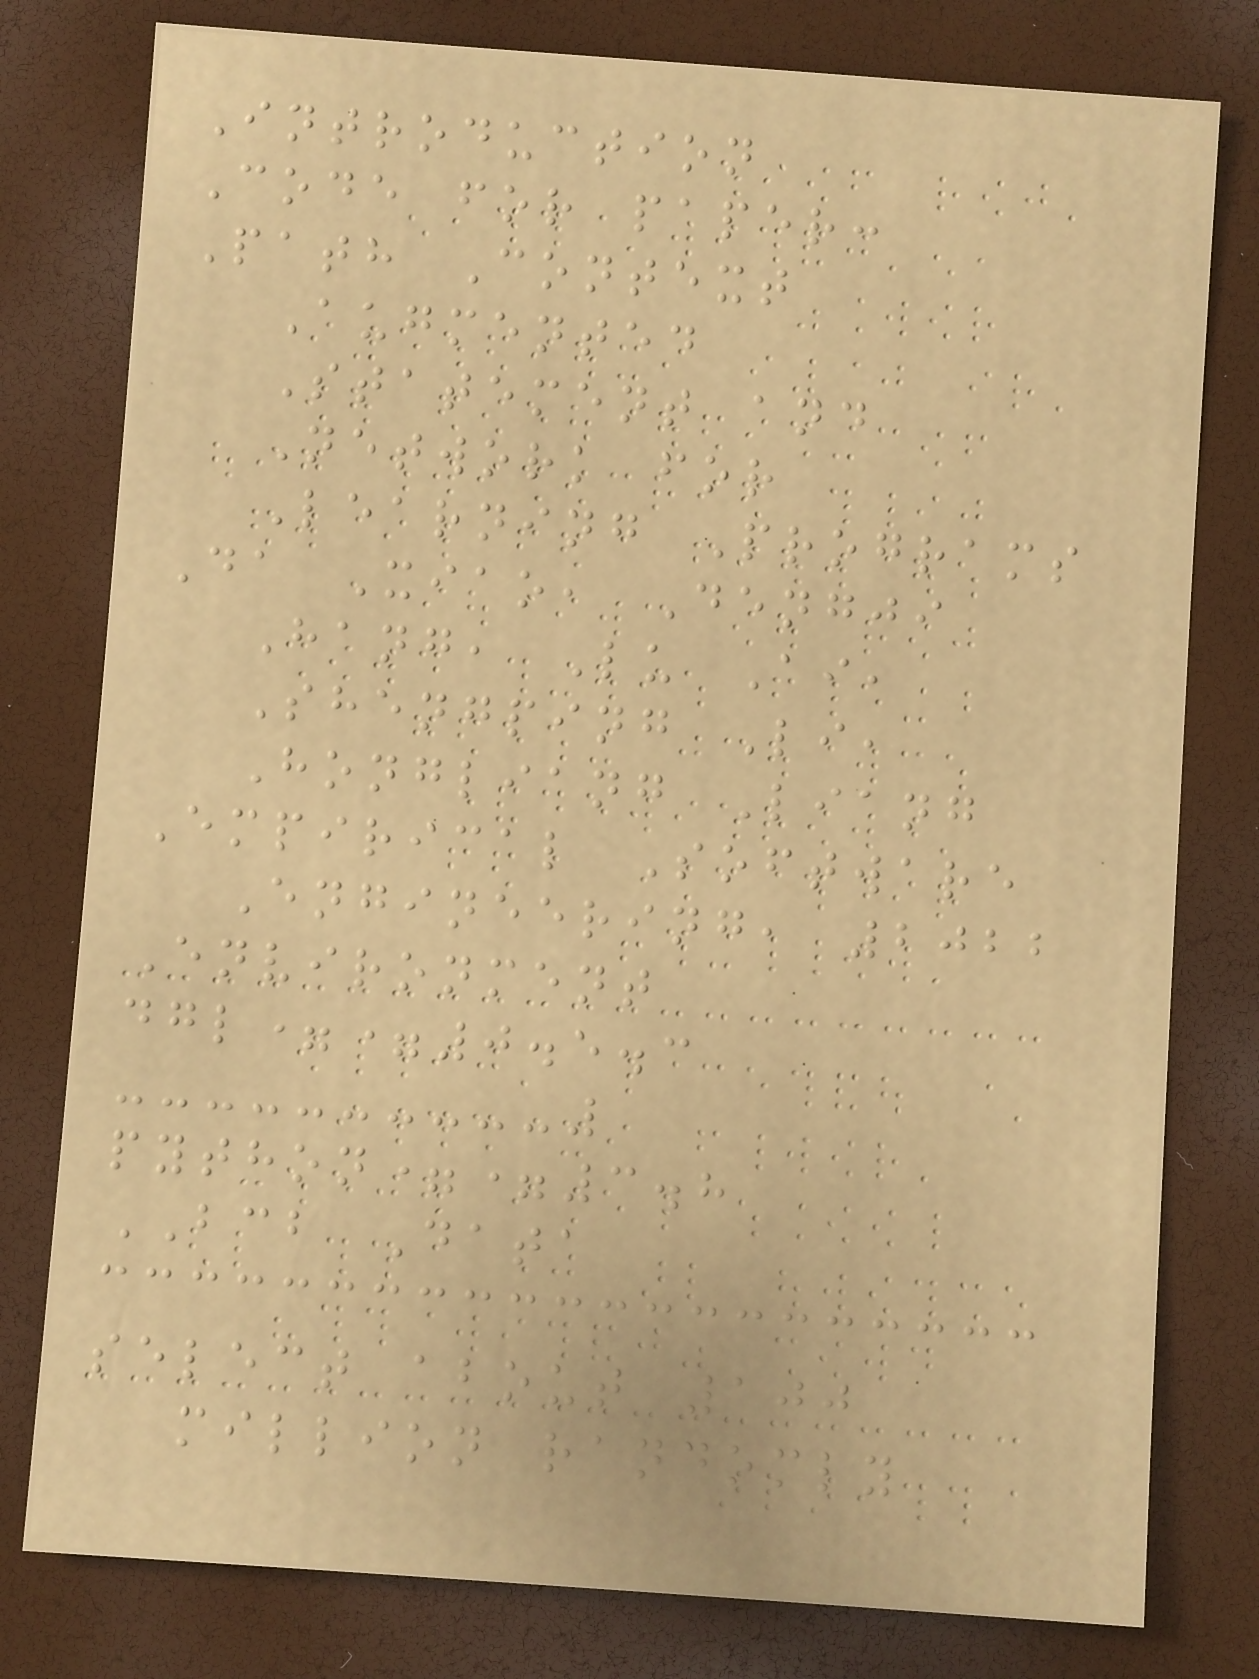Introduction
Code for paper:
Path Context
Augmented
Statement and
Network for
Learning Programs
Da Xiao, Dengji
Hang, Lu Ai,
Shengping Li,
Hongliang Liang
Empirical Software
Engineering, 2022
Environment
dgl==0.5.3
python==3.8
BCB Data
select about 100
million randomly
